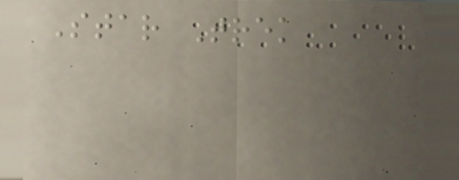Star Trek
